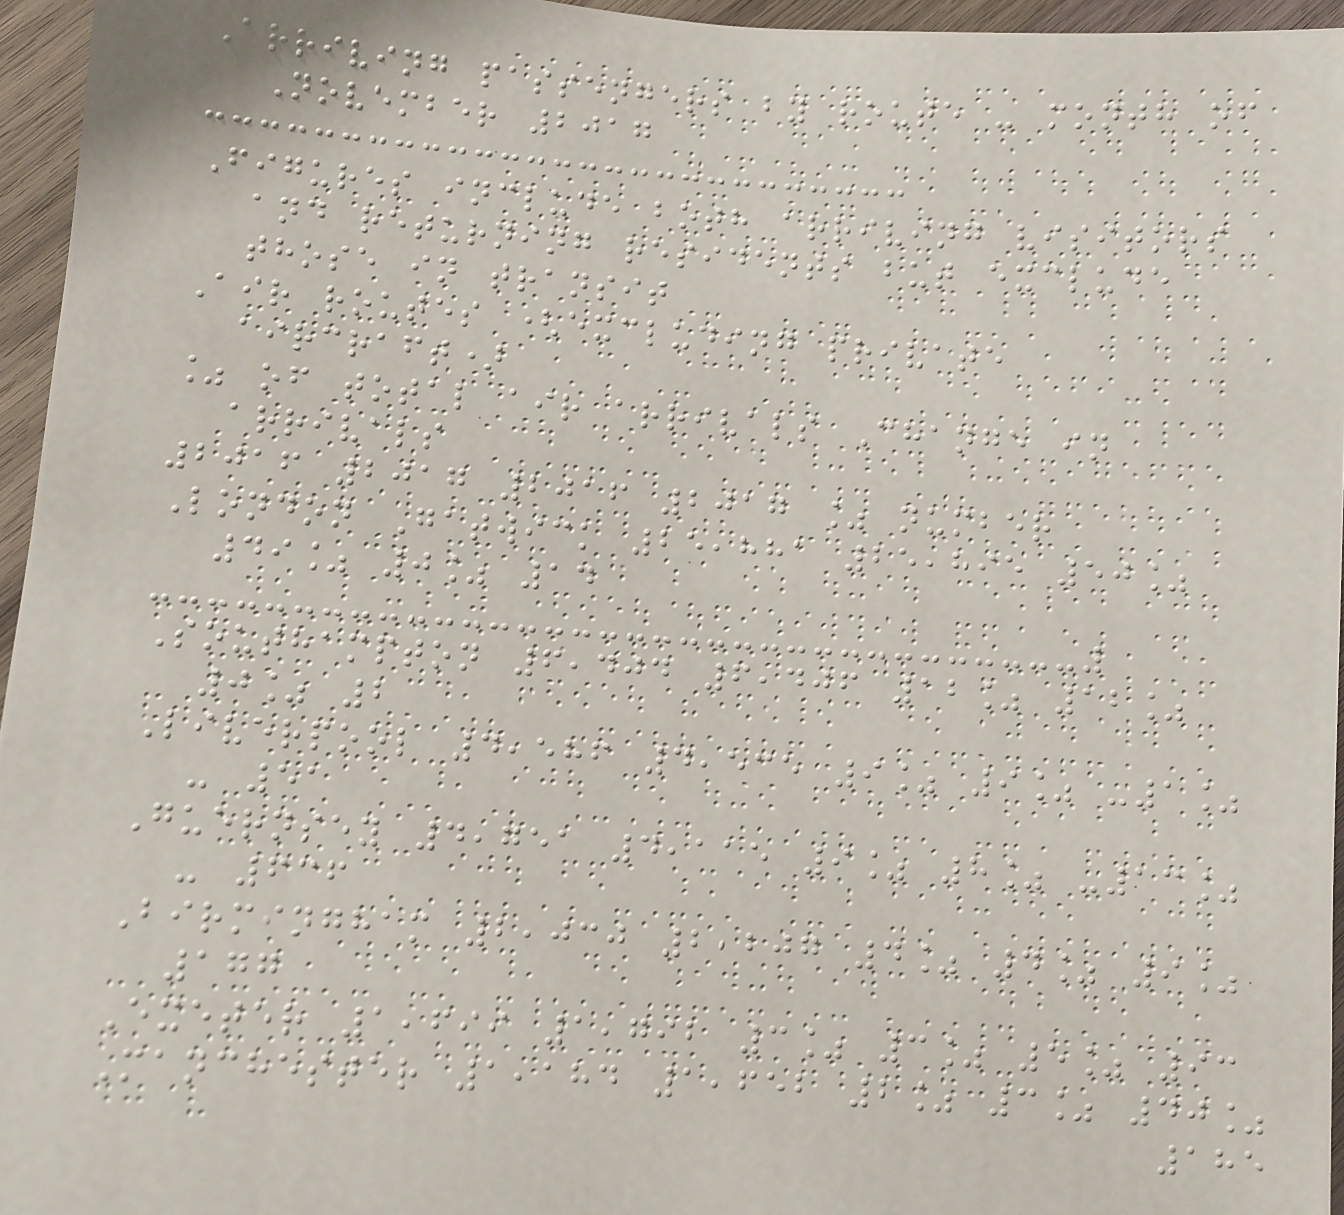Arriving passengers by route - month of
November 2017
Figures include both arriving visitors
and returning residents but exclude
those in transit
Air routes (excluding private
aircraft)
% of total air arrivals Change in
arrivals
2016 2017 2016 2017 % number
London Gatwick 25,881 25,895 50%
49% 0% 14
Southampton 6,404 6,406 12% 12%
0% 2
Liverpool 4,586 4,535 9% 9% -1%
- 51
Guernsey 4,751 4,115 9% 8% -13%
- 636
Birmingham 2,030 2,207 4% 4% 9%
177
Exeter 1,699 1,792 3% 3% 5% 93
Manchester 1,184 1,652 2% 3% 40%
185
